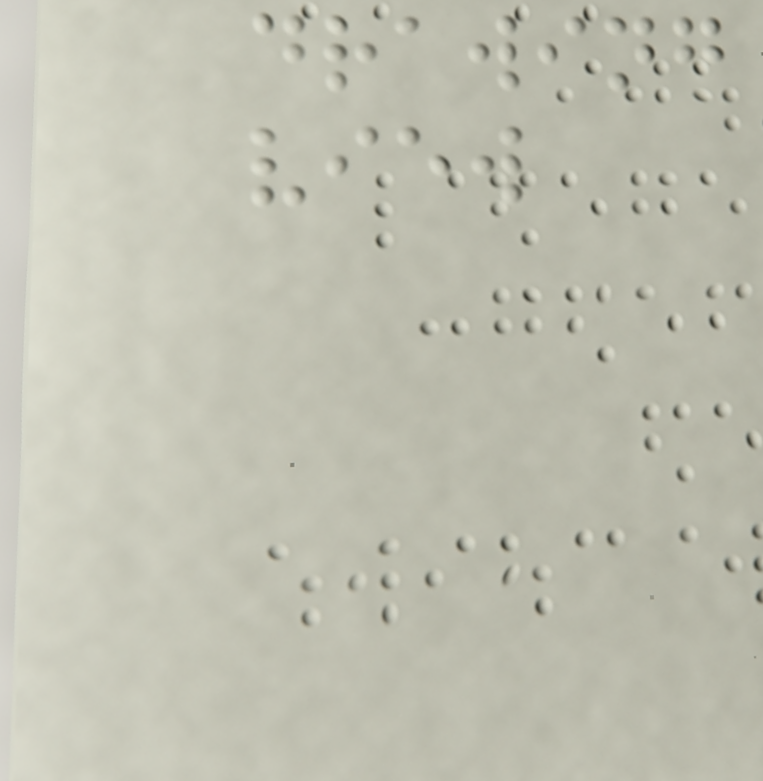drawing
view
